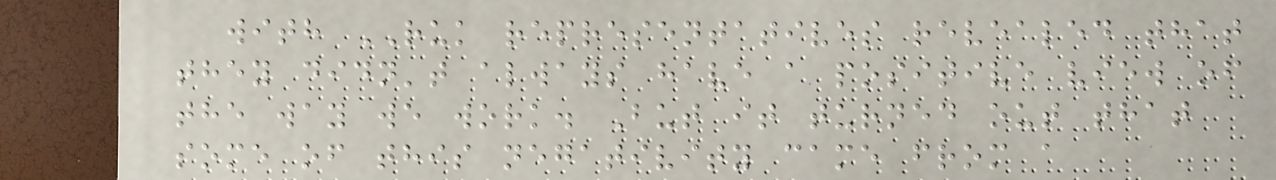with RUK representatives revealed that
they didn't always have a positive view of
the way we work. But it turned out that
some of this negativity came from a
